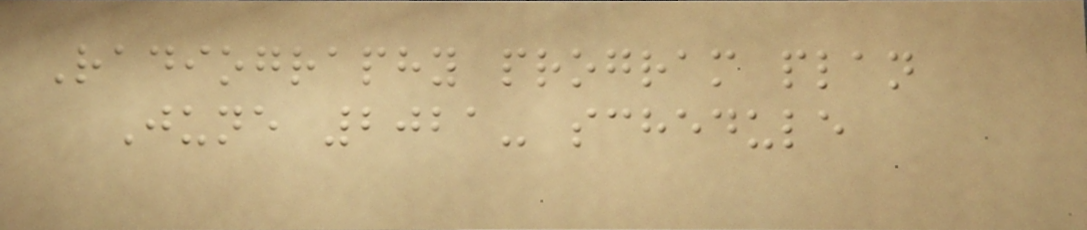Radiography program plan
June 2021- schedule
